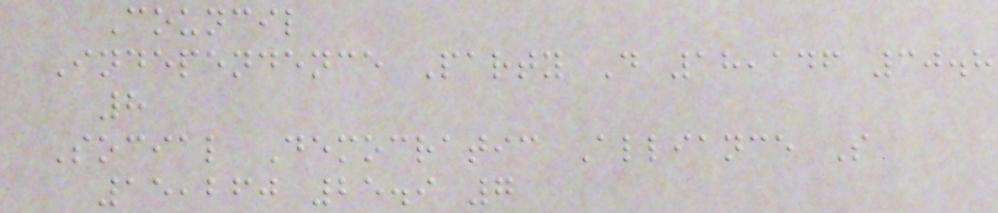Council
Independence Party D 18,146 30.8
8
Social Democratic Alliance S
15,260 25.9 7
